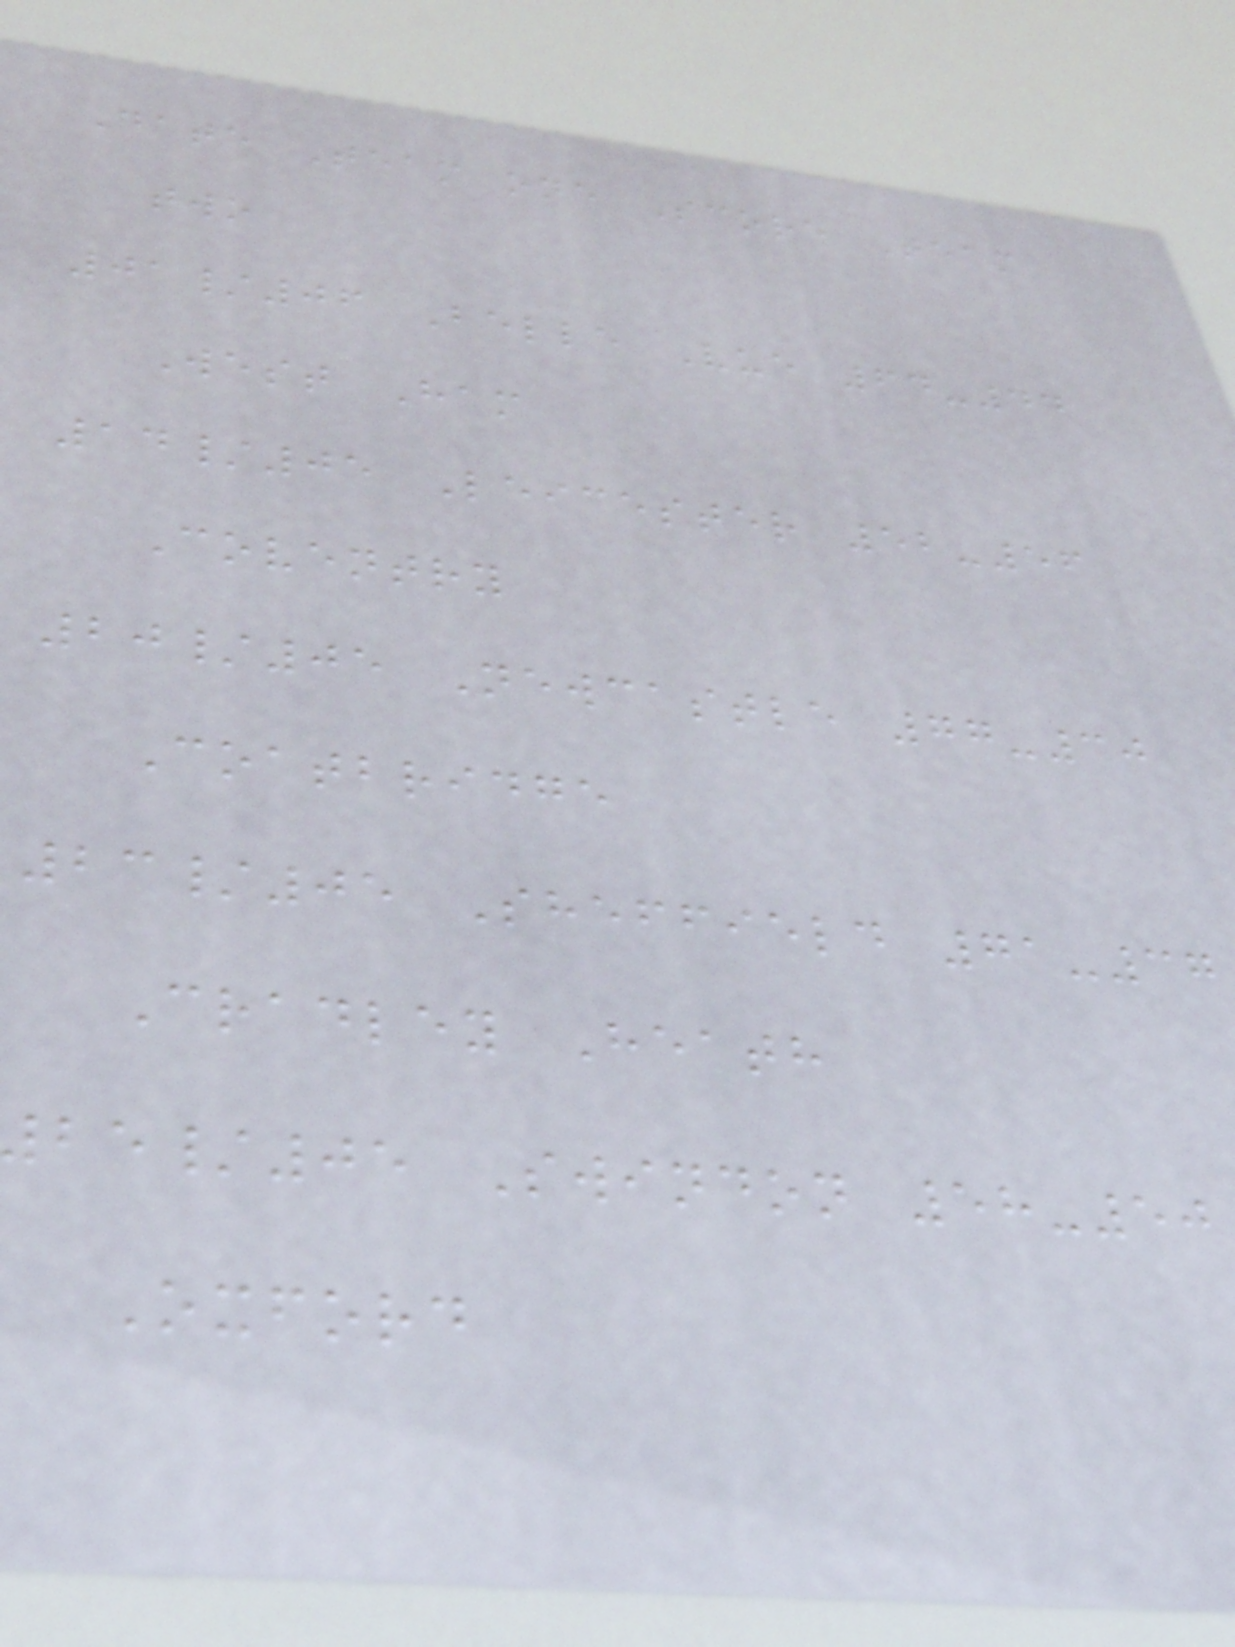Date Team one Score Team
two
01/06 Belle Vue 64-44
West Ham
14/05 Leicester 52-56
Coventry
20/05 Newcastle 77-30
Coatbridge
23/05 Sheffield 71-37
Cradley Heath
/05 Swindon 58-50
Oxford
